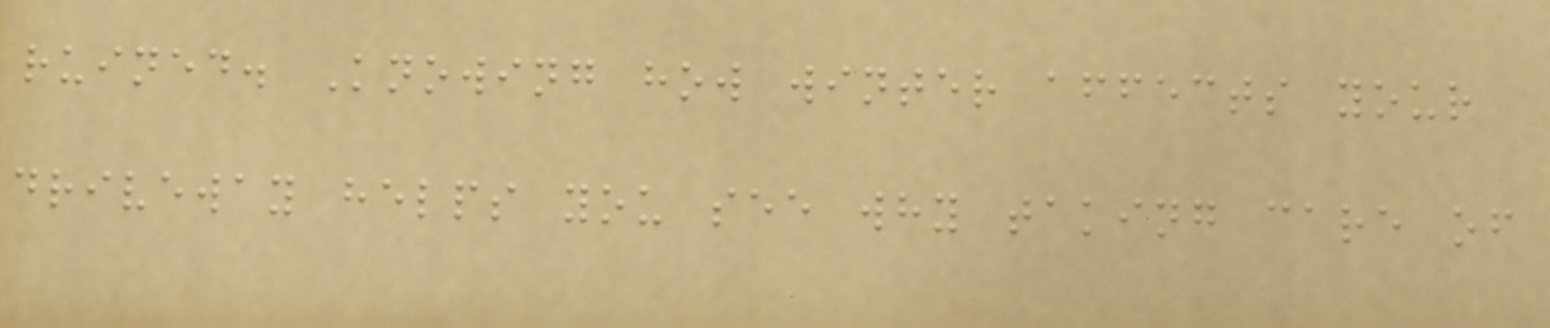ruined. Knowing how winter affects your
driveway helps you see why taking care of
